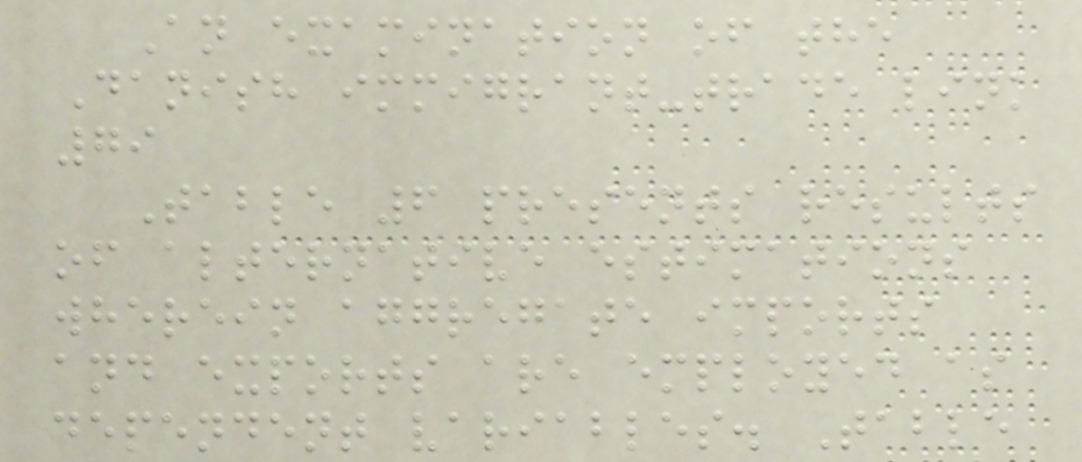An examination of the
Danish immigrant-trade link
79
Table 6 presents results
of alternative estimations
wherein aggregate imports
and exports are employed as
dependent variables. Table
